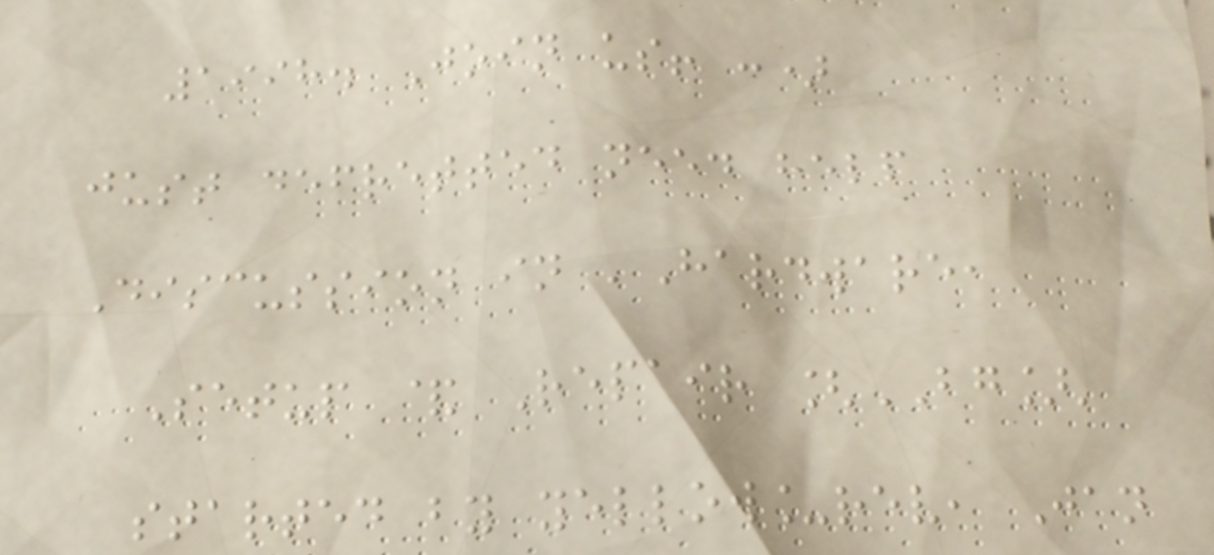1998. Join us! :)
just defretted need help
Discussion in 'Hardware,
Setup & Repair [BG]'
started by yellow_rev, Jan
